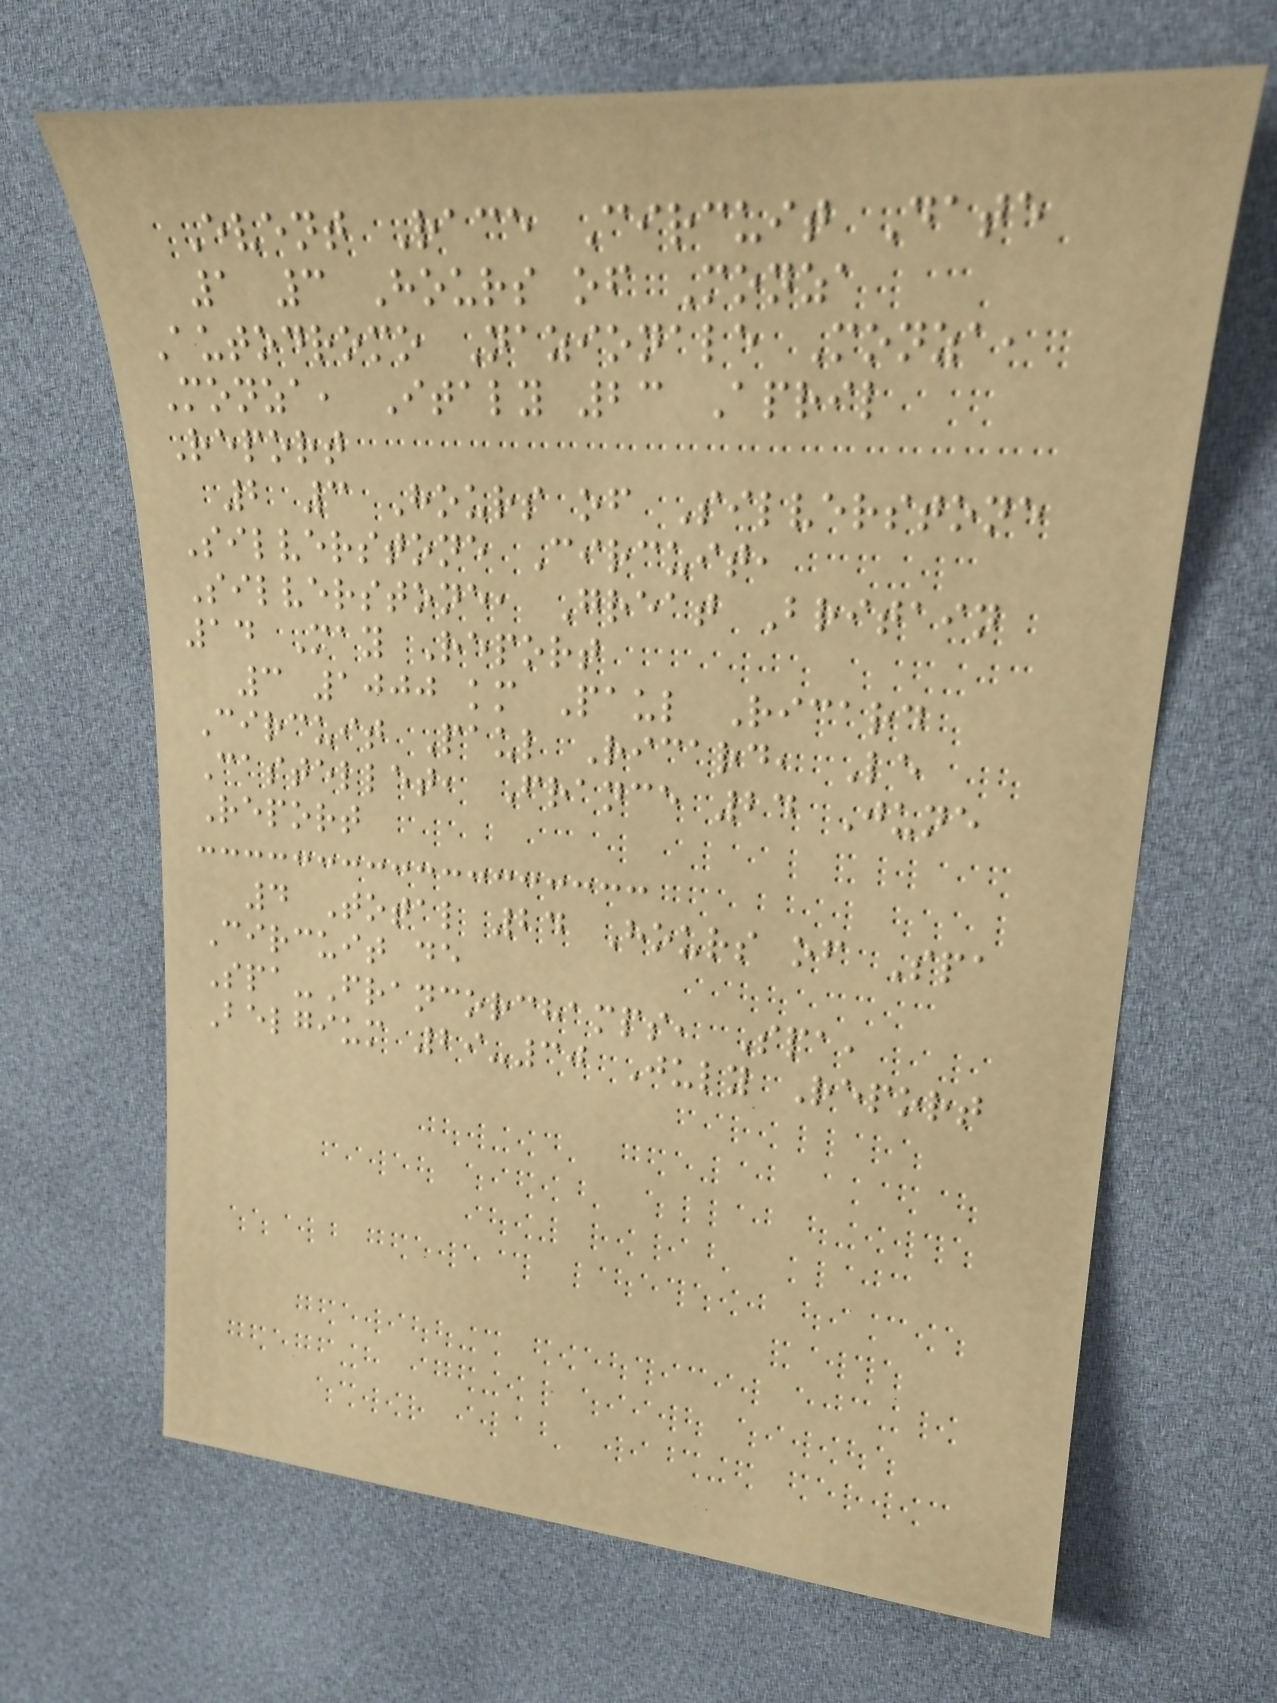Event Race Circuit Date
1 3 Hours of Monza
Autodromo Nazionale Monza,
Monza, Italy 23 April
Report
2 3 Hours of Silverstone
Silverstone Circuit,
Silverstone, Great Britain
14 May Report
3 1000 km Paul Ricard
Circuit Paul Ricard, Le
Castellet, France 24 June
Report
4 Total 24 Hours of Spa
Circuit de
Spa-Francorchamps, Spa,
Belgium 29-30 July Report
